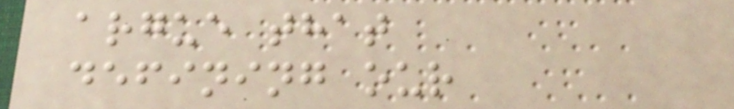argue that
defining our
